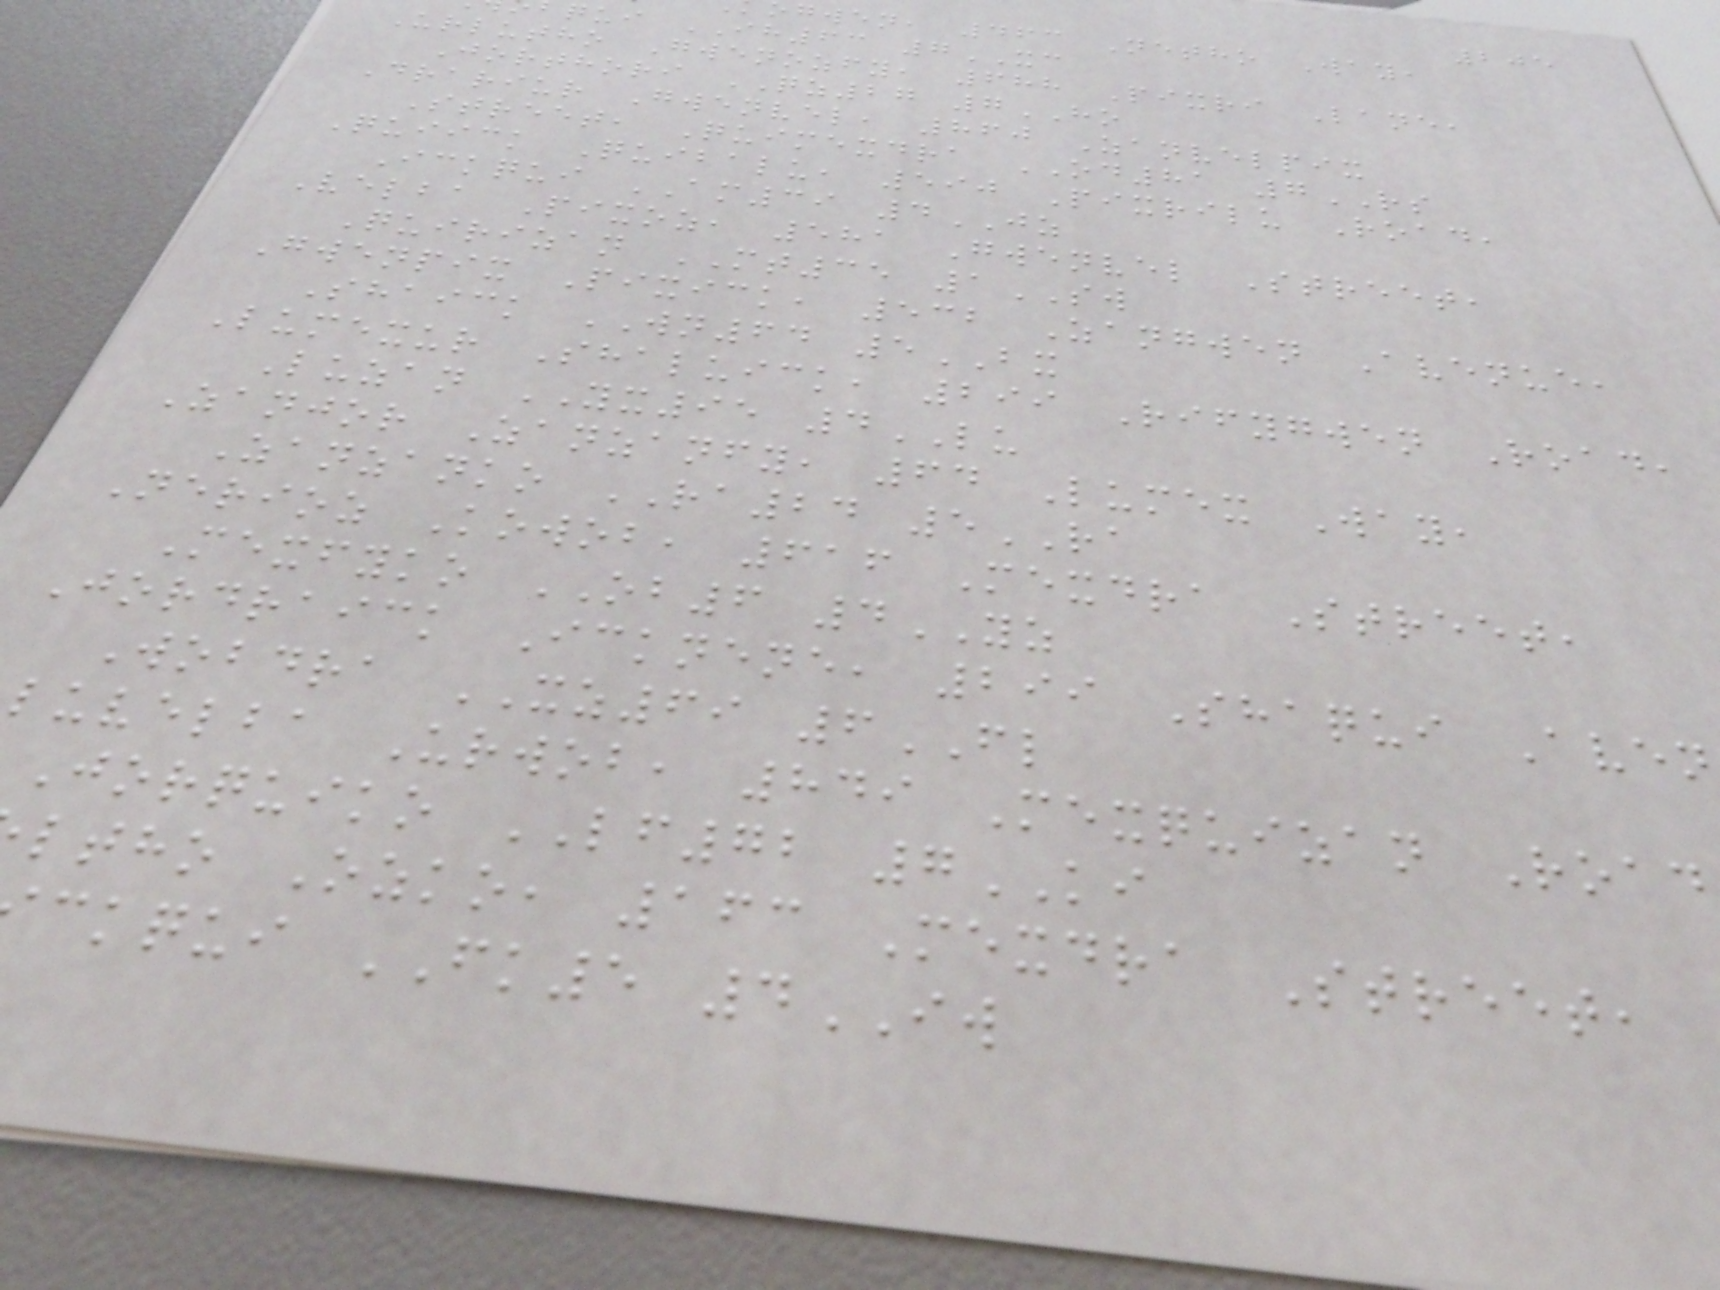205
gwen, 463 Netho Way,
qui IH63 7XC
Urlutho Gwenozfy, 688 Pixri Lane,
Jorthori QZ27 7HO
Drariur Gwenvel, 860 Zanvelpix
Street, Quimexdra OD81 7RS
Quiick Quibalu, 590 Pixrilu Road,
Ickqui AM39 4JZ
Velba Pixoz, 581 Gwenvel Street,
Quirizan MT35 1SW
Gwenpix Pixick, 532 Zangwen Avenue,
Shaick WN64 5BX
Lumexur Shaluick, 299 Rifygwen Road,
Luzan YX95 4LU
Zanjor Zanzanfy, 64 Lumex Way,
Zanzanko RA24 5RA
Nerioz Kowob, 616 Mexdra Street,
Mexfyko OB6 4YZ
Jordraick Icknene, 299 Shaqui Aven
Wobdra XZ69 6FL
luvelba Urwob, 849 Mexquizan Road
Jorquiko LF72 7KI
ltho Ozko, 163 Mexdra Street,
ckqui FK5 4IW
